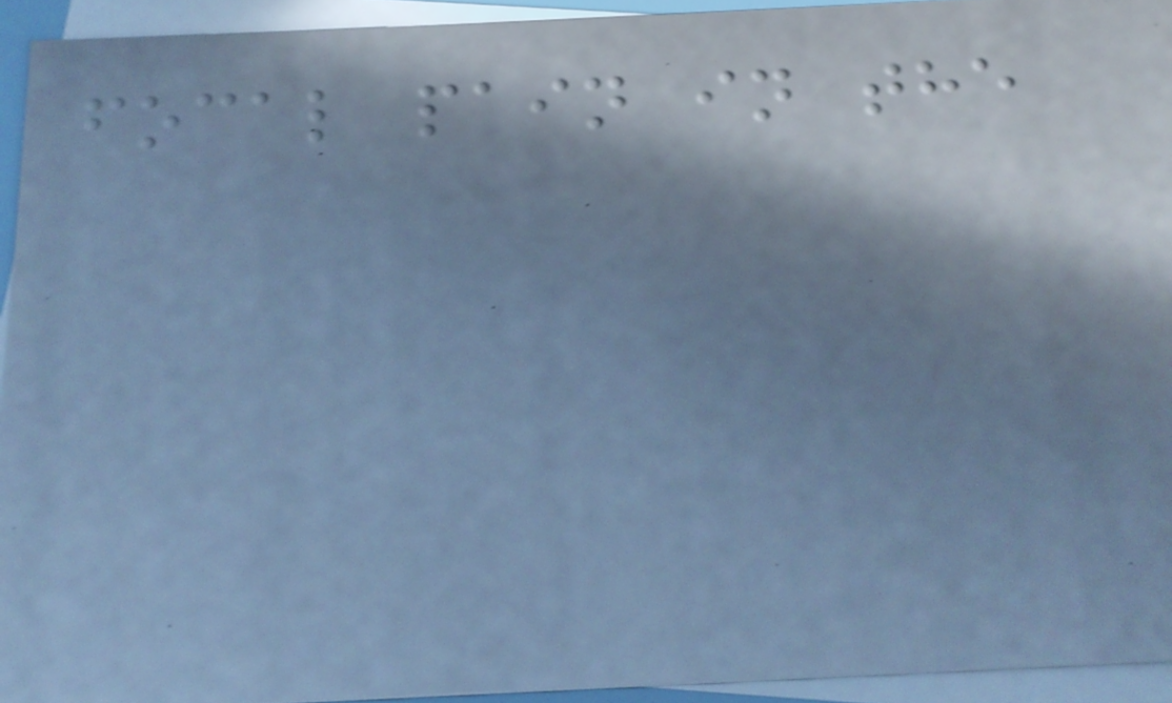focal pain in the
